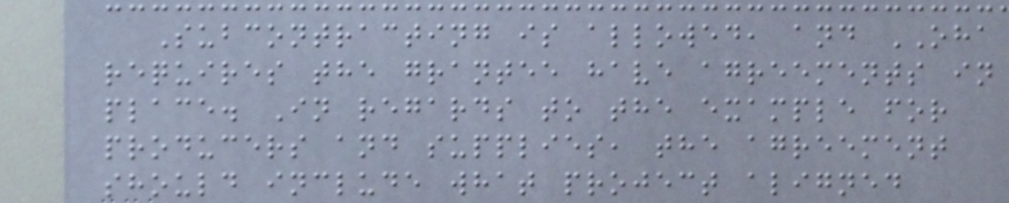Subcontracting is allowed, and OHA
requires the grantee have agreements in
place. In regards to the example for
producers and supplies, the agreement
should include what project aligned
